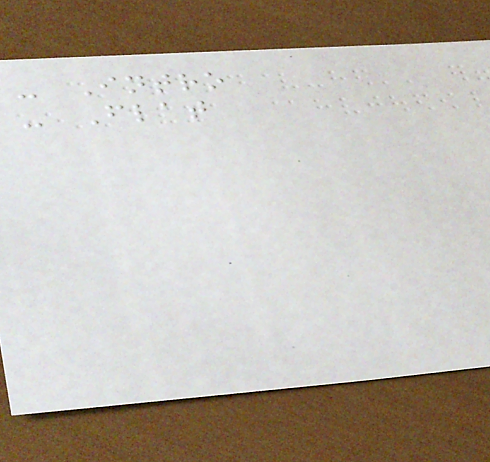- Intro
- Flat
